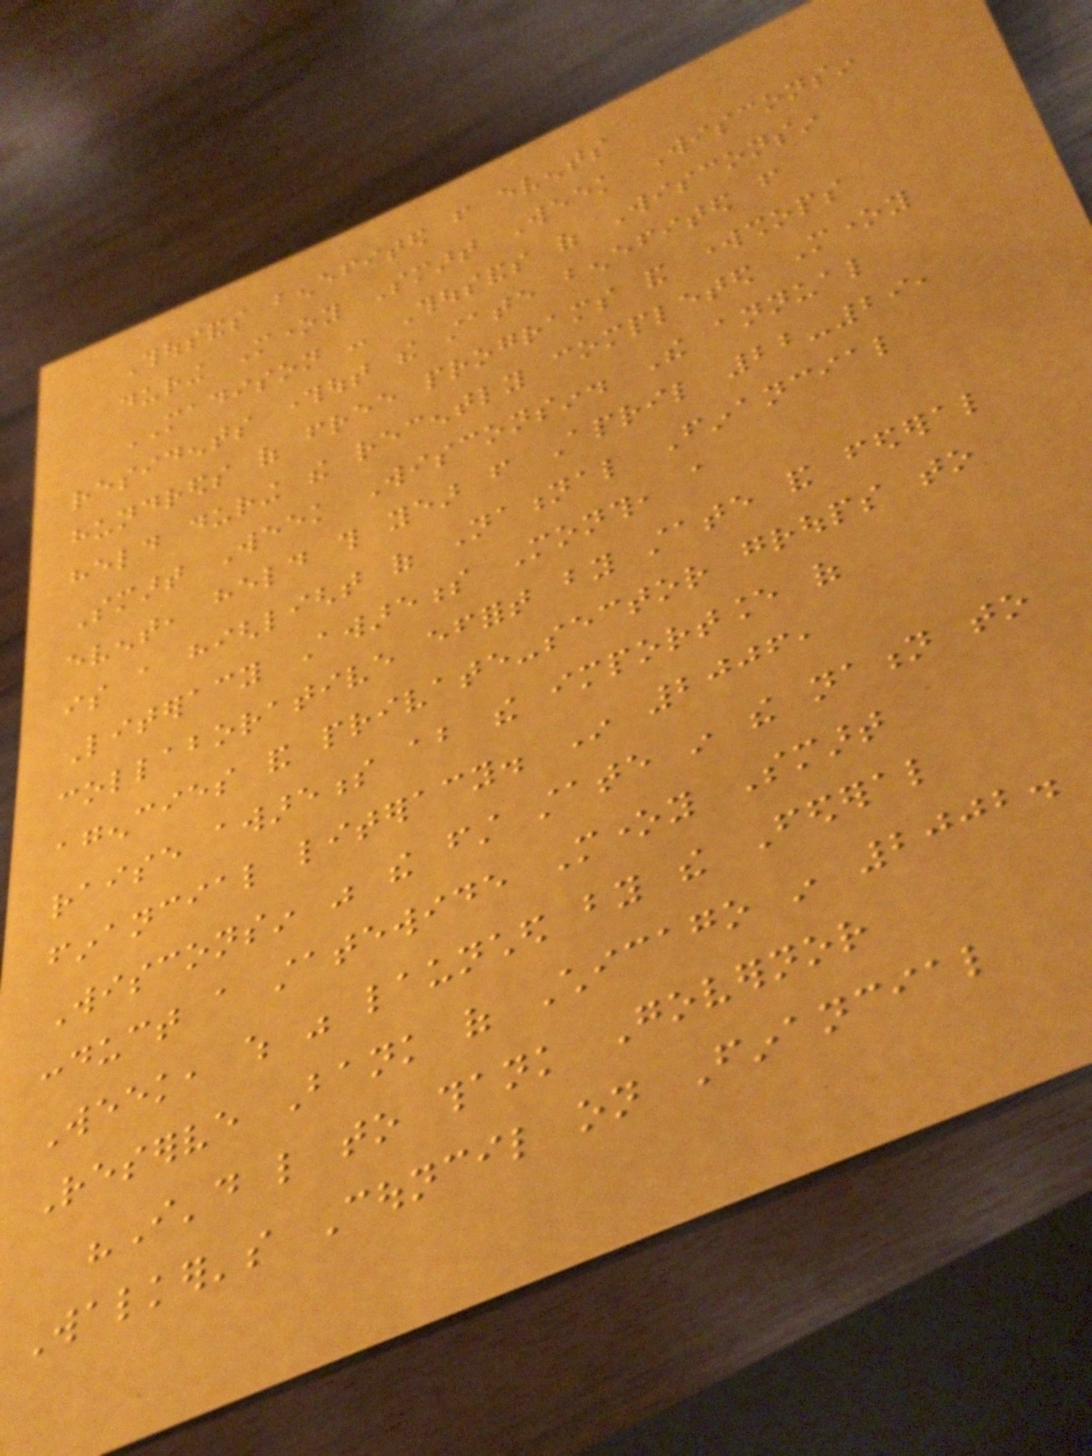Thousands benefited from events
during Money Smart Week Wisconsin
MADISON - Thousands of Wisconsin
residents throughout the state benefited from
hundreds of free programs and workshops
held during the recently completed Money
Smart Week Wisconsin. The annual
event, held this year from April 22-29,
is a highlight of National Financial
Literacy Awareness Month, a
collaborative effort by state and federal
agencies and private-sector groups to
raise awareness about the importance of
financial literacy. In 2006,
Wisconsin was the first state in the nation to
conduct a statewide Money Smart
Week, which was launched by the Federal
Reserve Bank of Chicago in 2002.
"I'd like to thank Governor
Walker's Council on Financial
